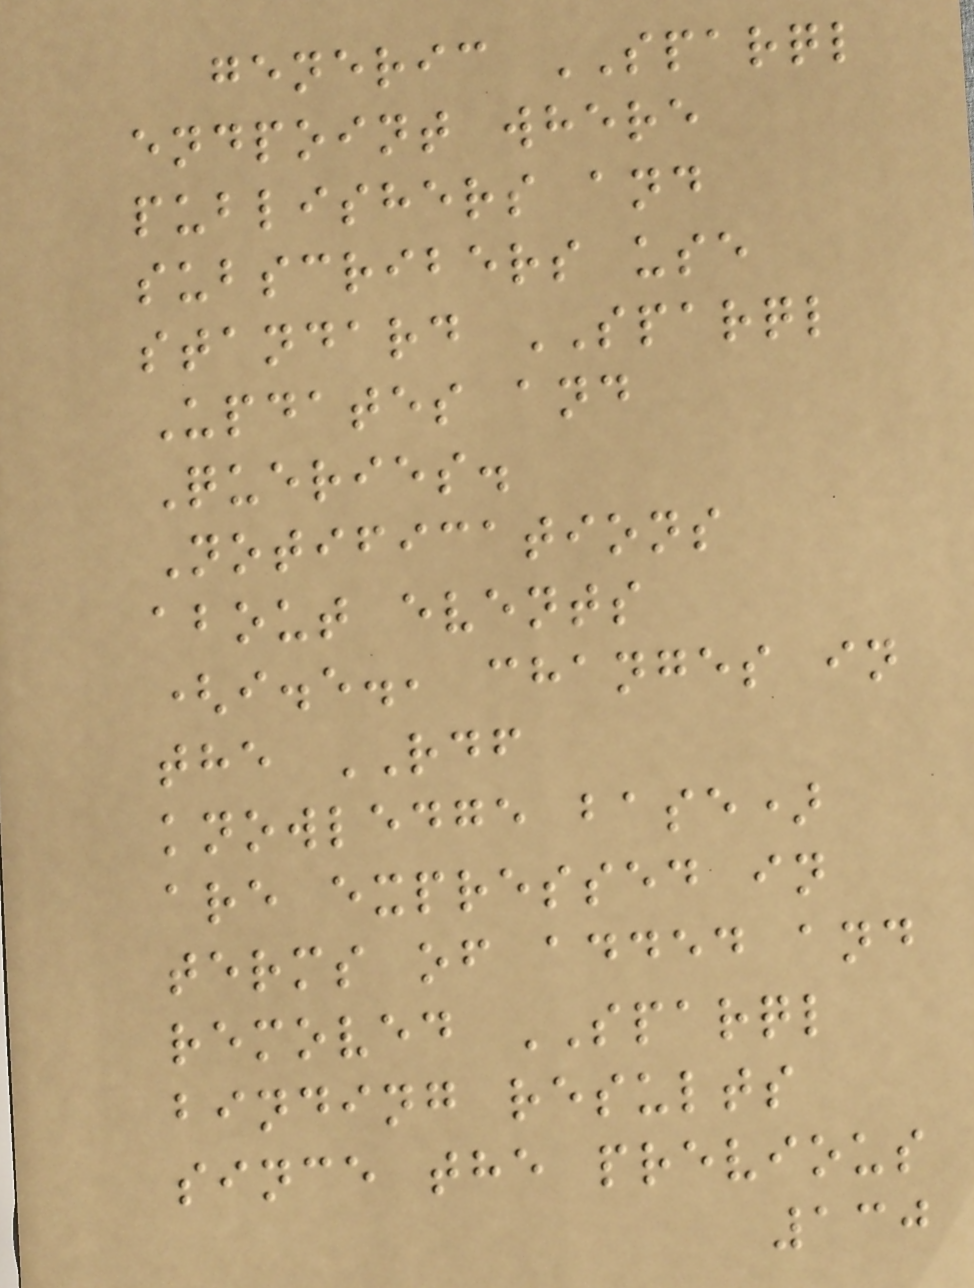generic SPARQL
endpoint where
publishers and
subscribers use
standard SPARQL
Updates and
Queries.
Notifications
about events
(i.e., changes in
the RDF
knowledge base)
are expressed in
terms of added and
removed SPARQL
binding results
since the previous
130
